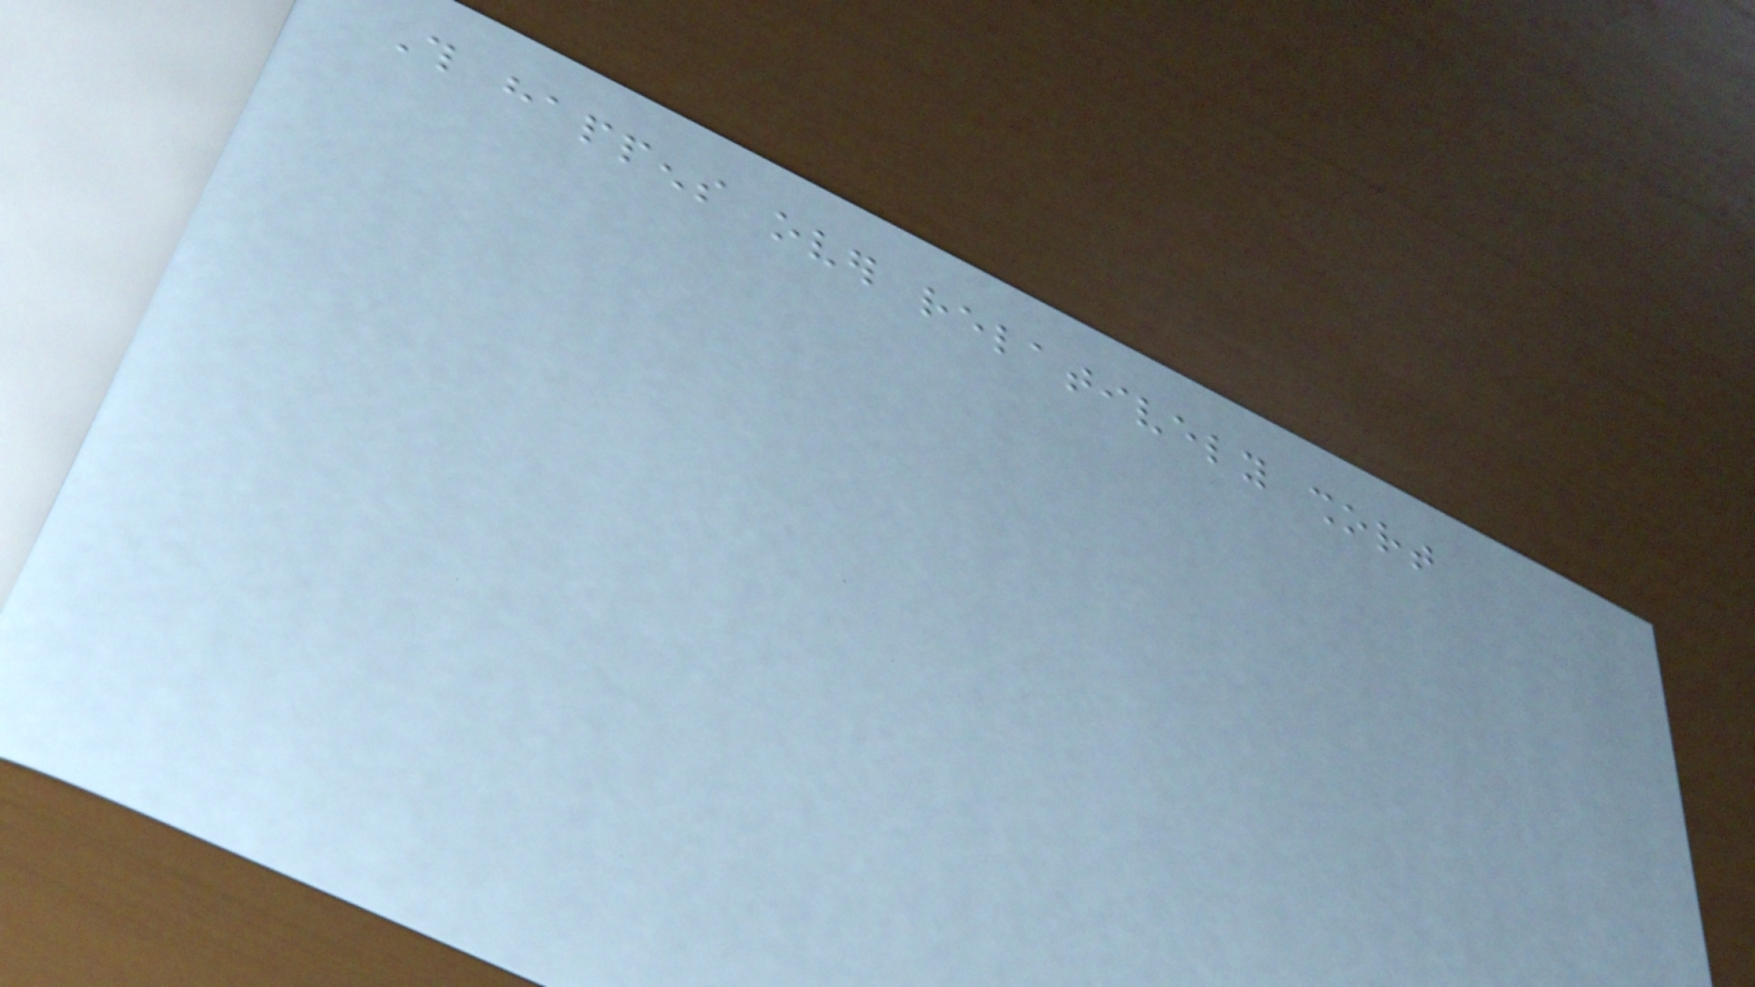This happens over relatively short
